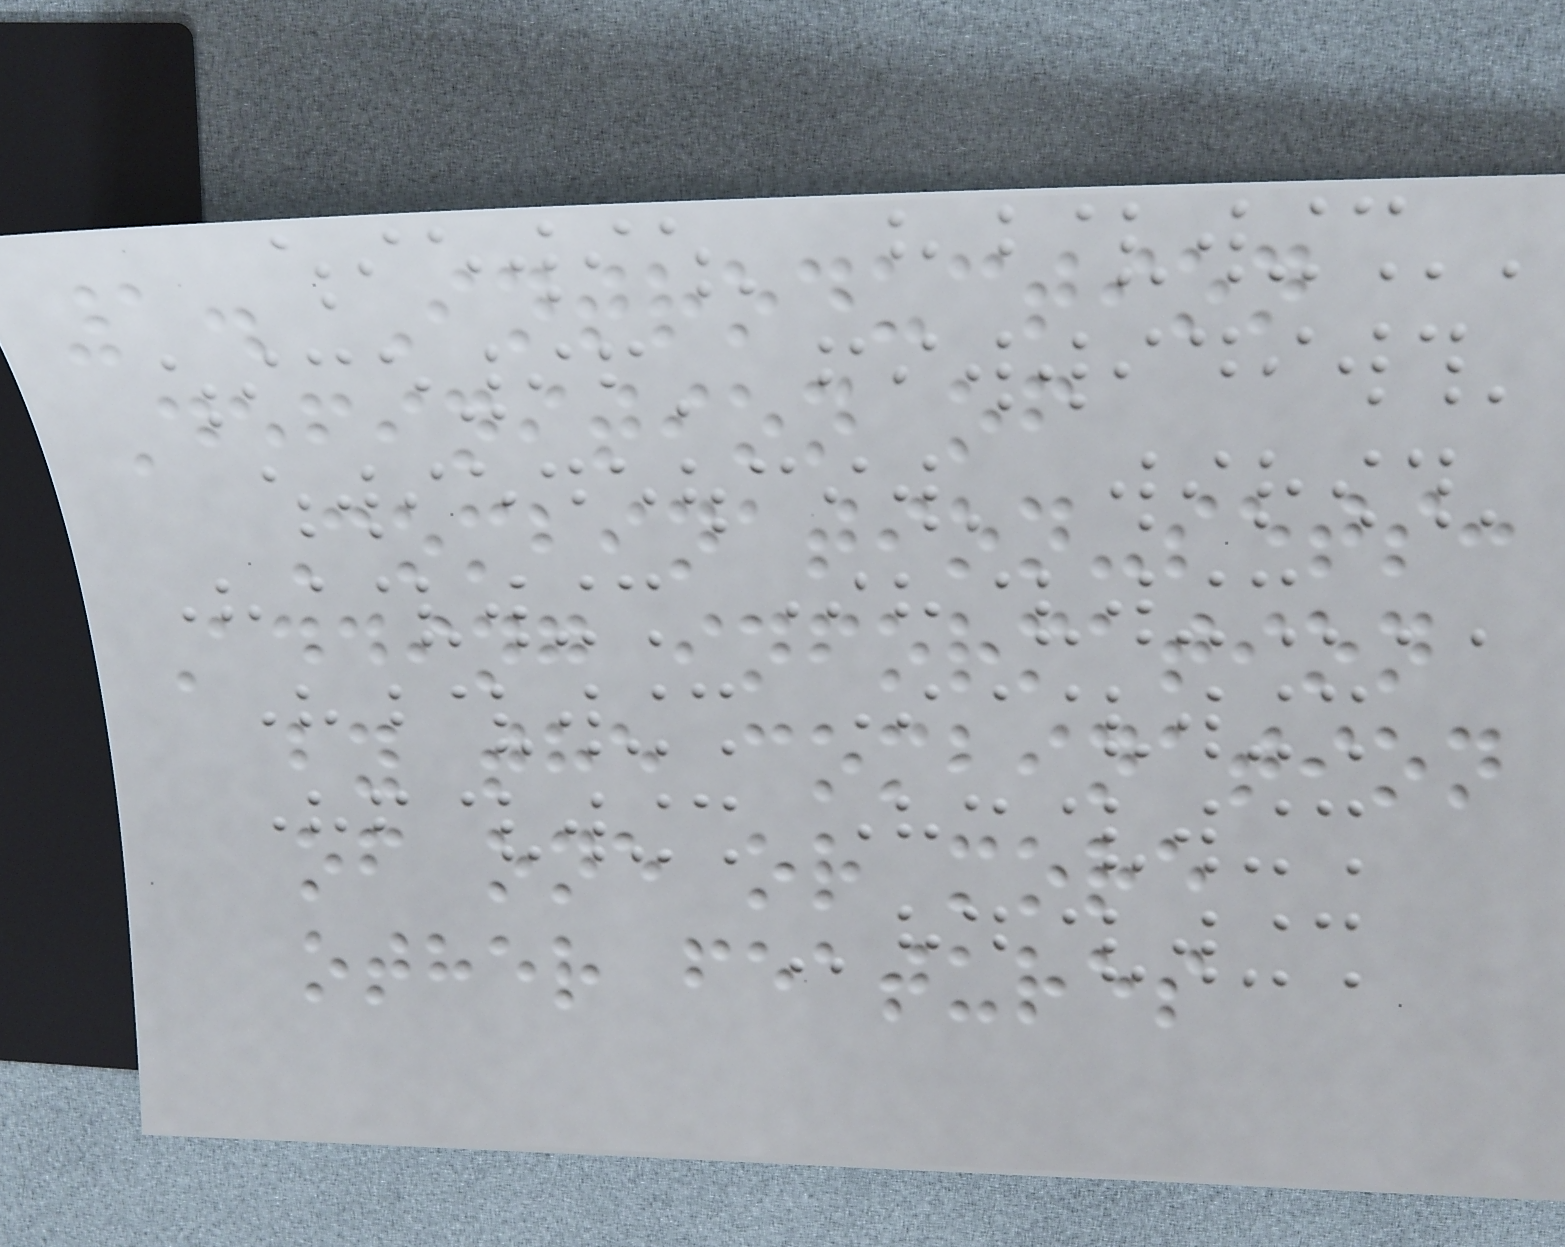1. Introduction
Definition of
Combination-sets:
Adding information
by the combination
of one or more
other features
